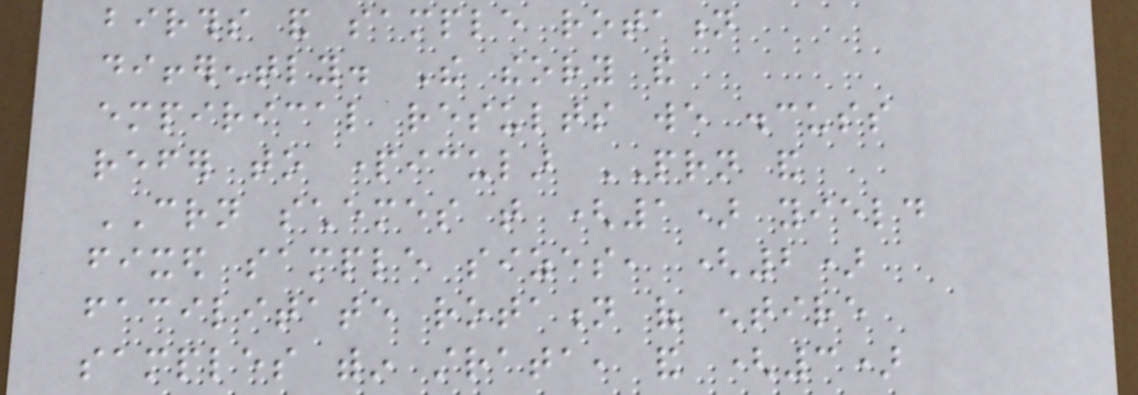births and sample rotation
differently. The theory and
empirical results we discuss
refer to particular PRN and
CRN schemes that (1) yield
fixed sample sizes, (2)
facilitate rotation of entire
samples within strata, and (3)
